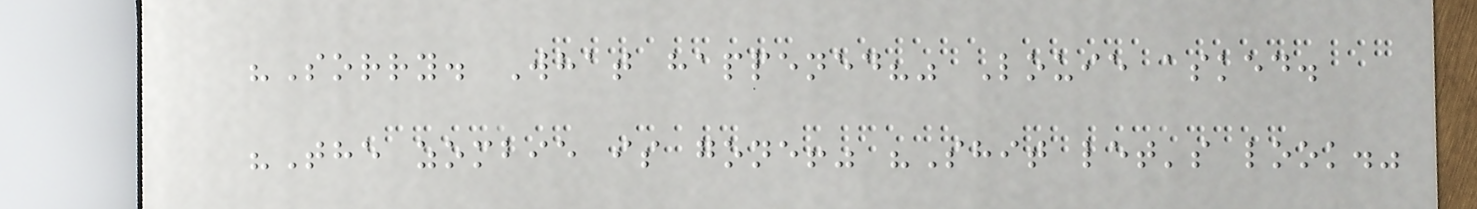"Sorry. What happened?" Louie asked.
"The zombie is gone!" "Shit let's look."
